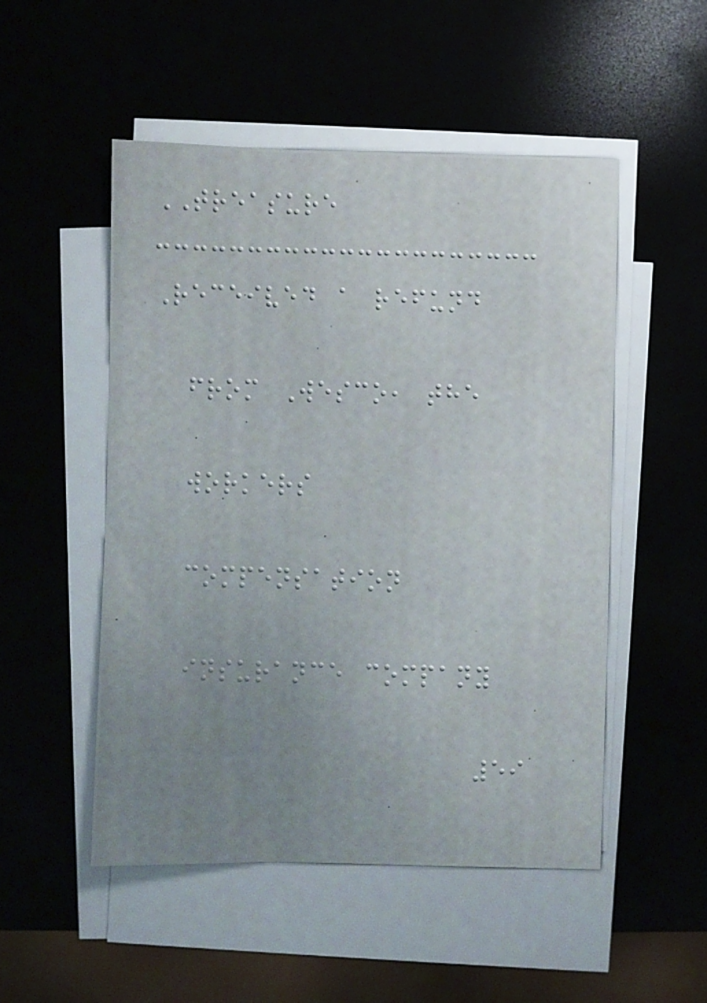TREASURE
Received a refund
from Wesco, the
workers
compensation
insurance company
59
